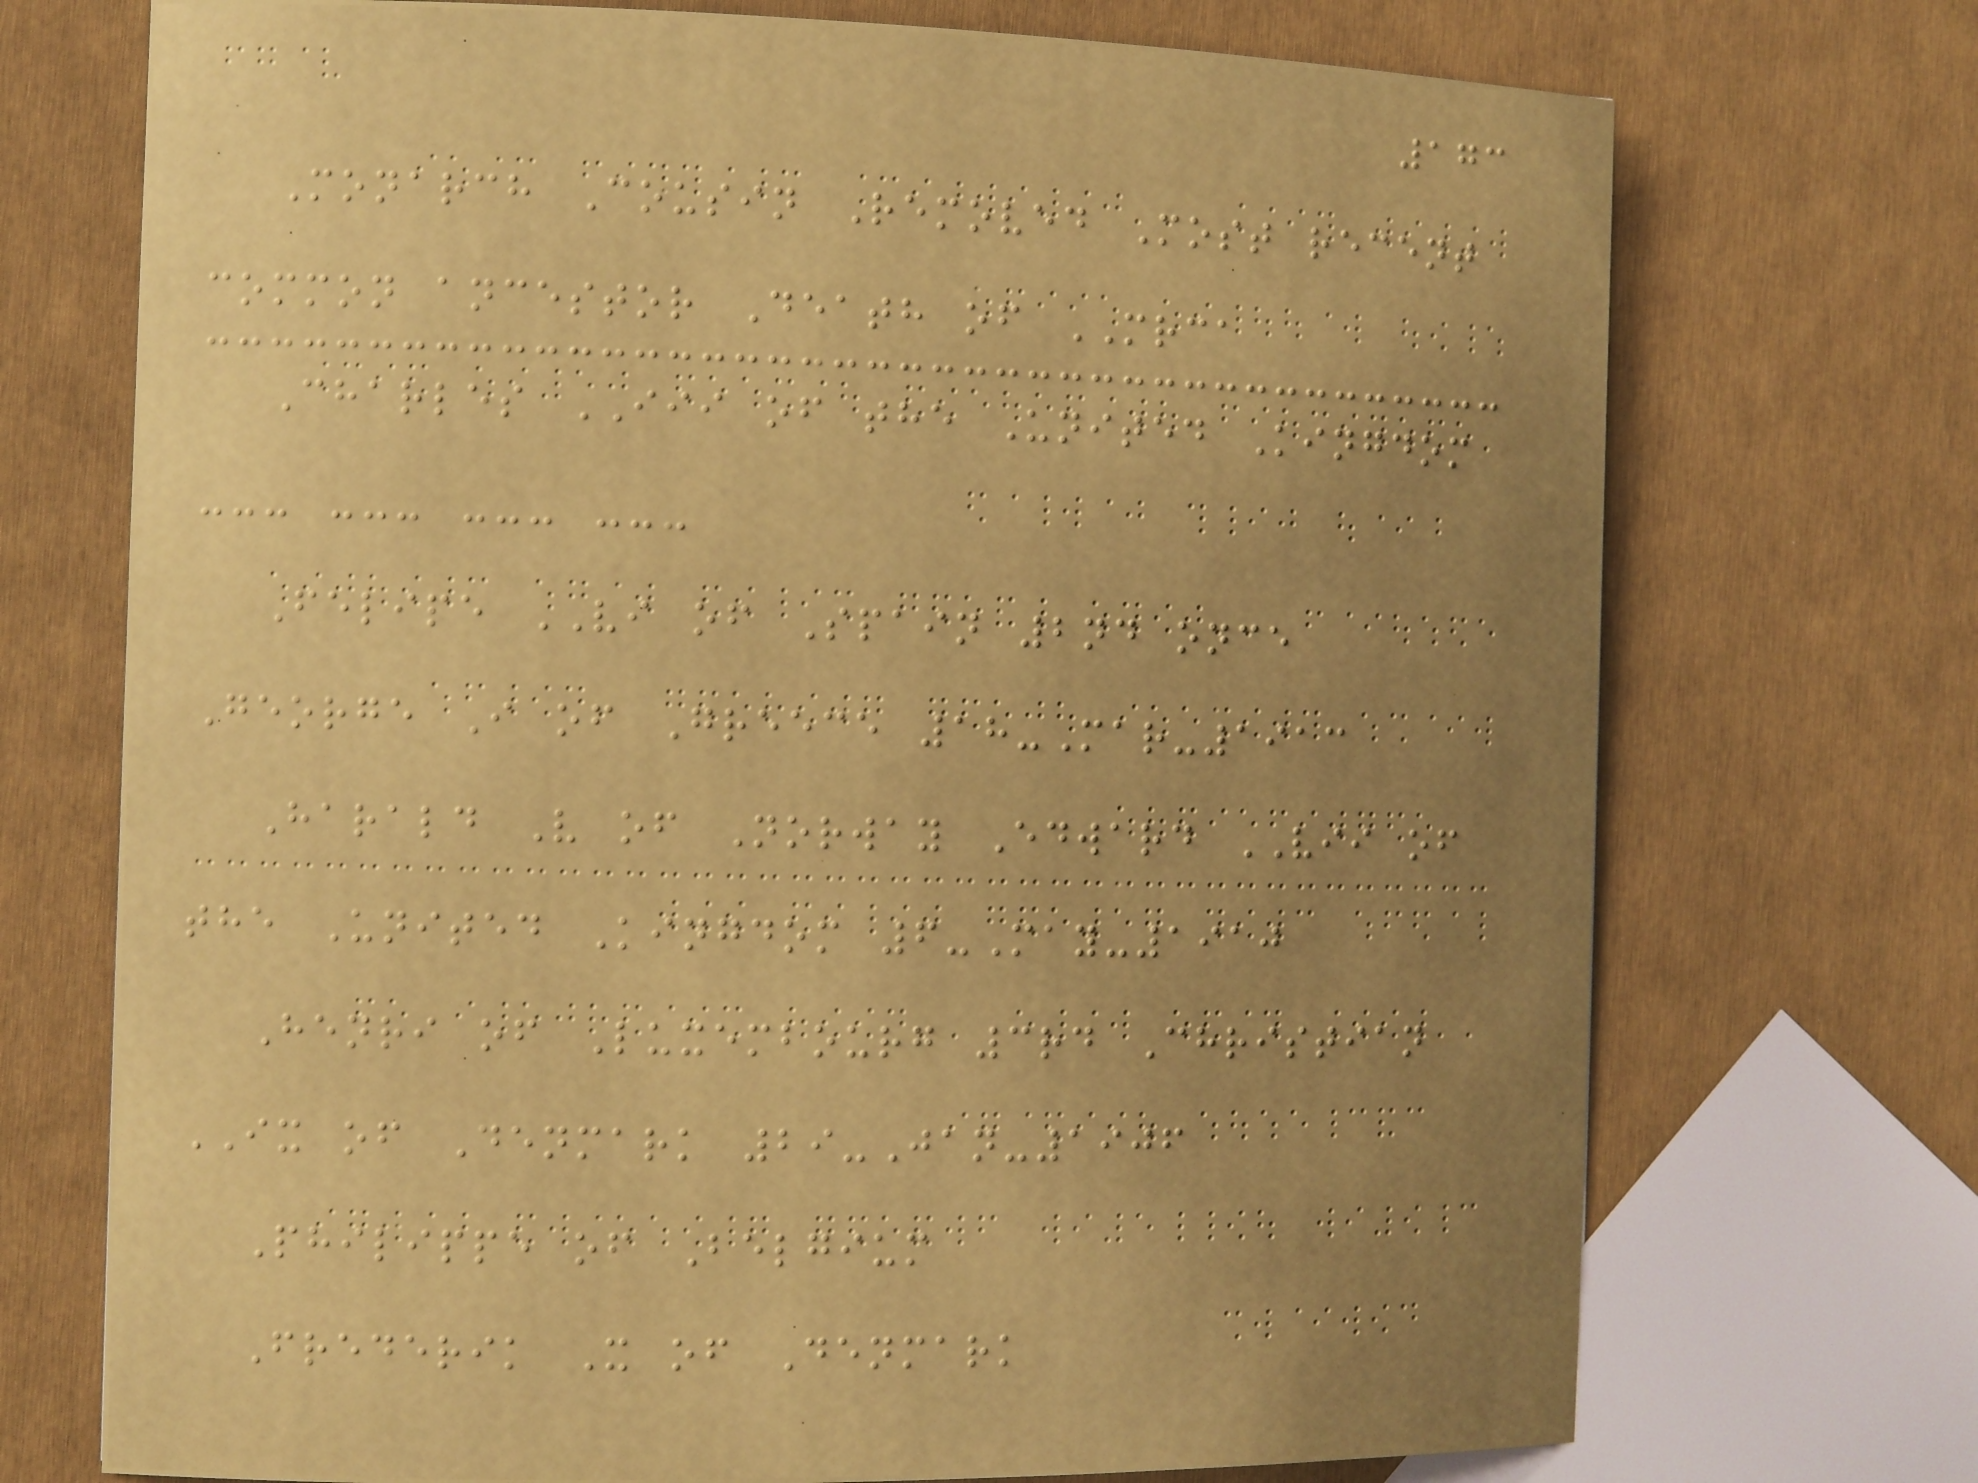173
Monarch Cousin Removed Most recent
common ancestor Death of MRCA
Charles III of the United Kingdom
--- --- --- ---
Felipe VI of Spain 2nd once
George I of Greece 18-Mar-1913
Harald V of Norway Edward VII of
the United Kingdom 6-May-1910
Henri of Luxembourg 3rd Christian
IX of Denmark 29-Jan-1906
Philippe of Belgium
Frederik X of Denmark
